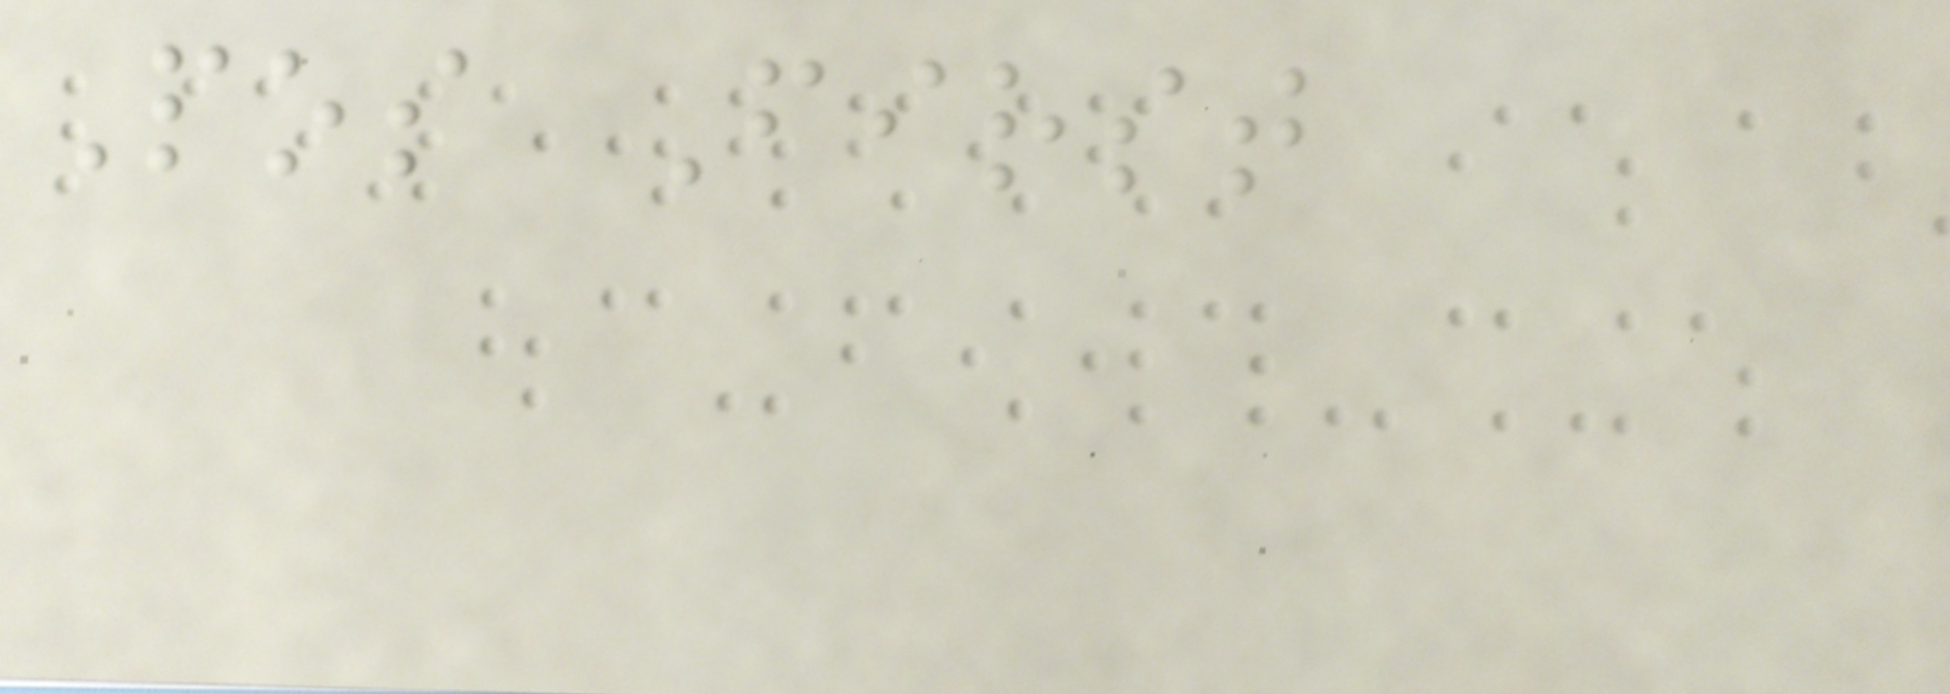Pos First
